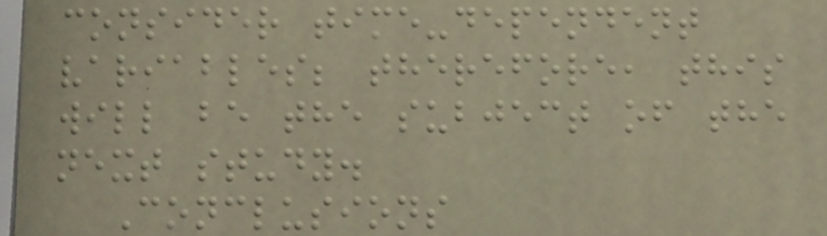consider time-dependent
variables; therefore, this
will be the subject of the
next study.
Conclusions
